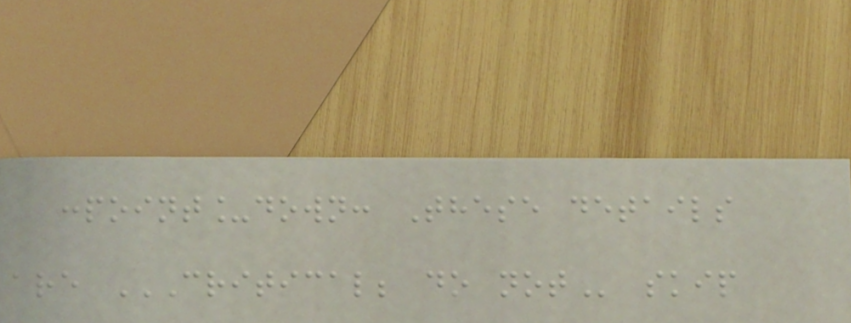:point_down: These details
are CRITICAL; DO NOT skip
